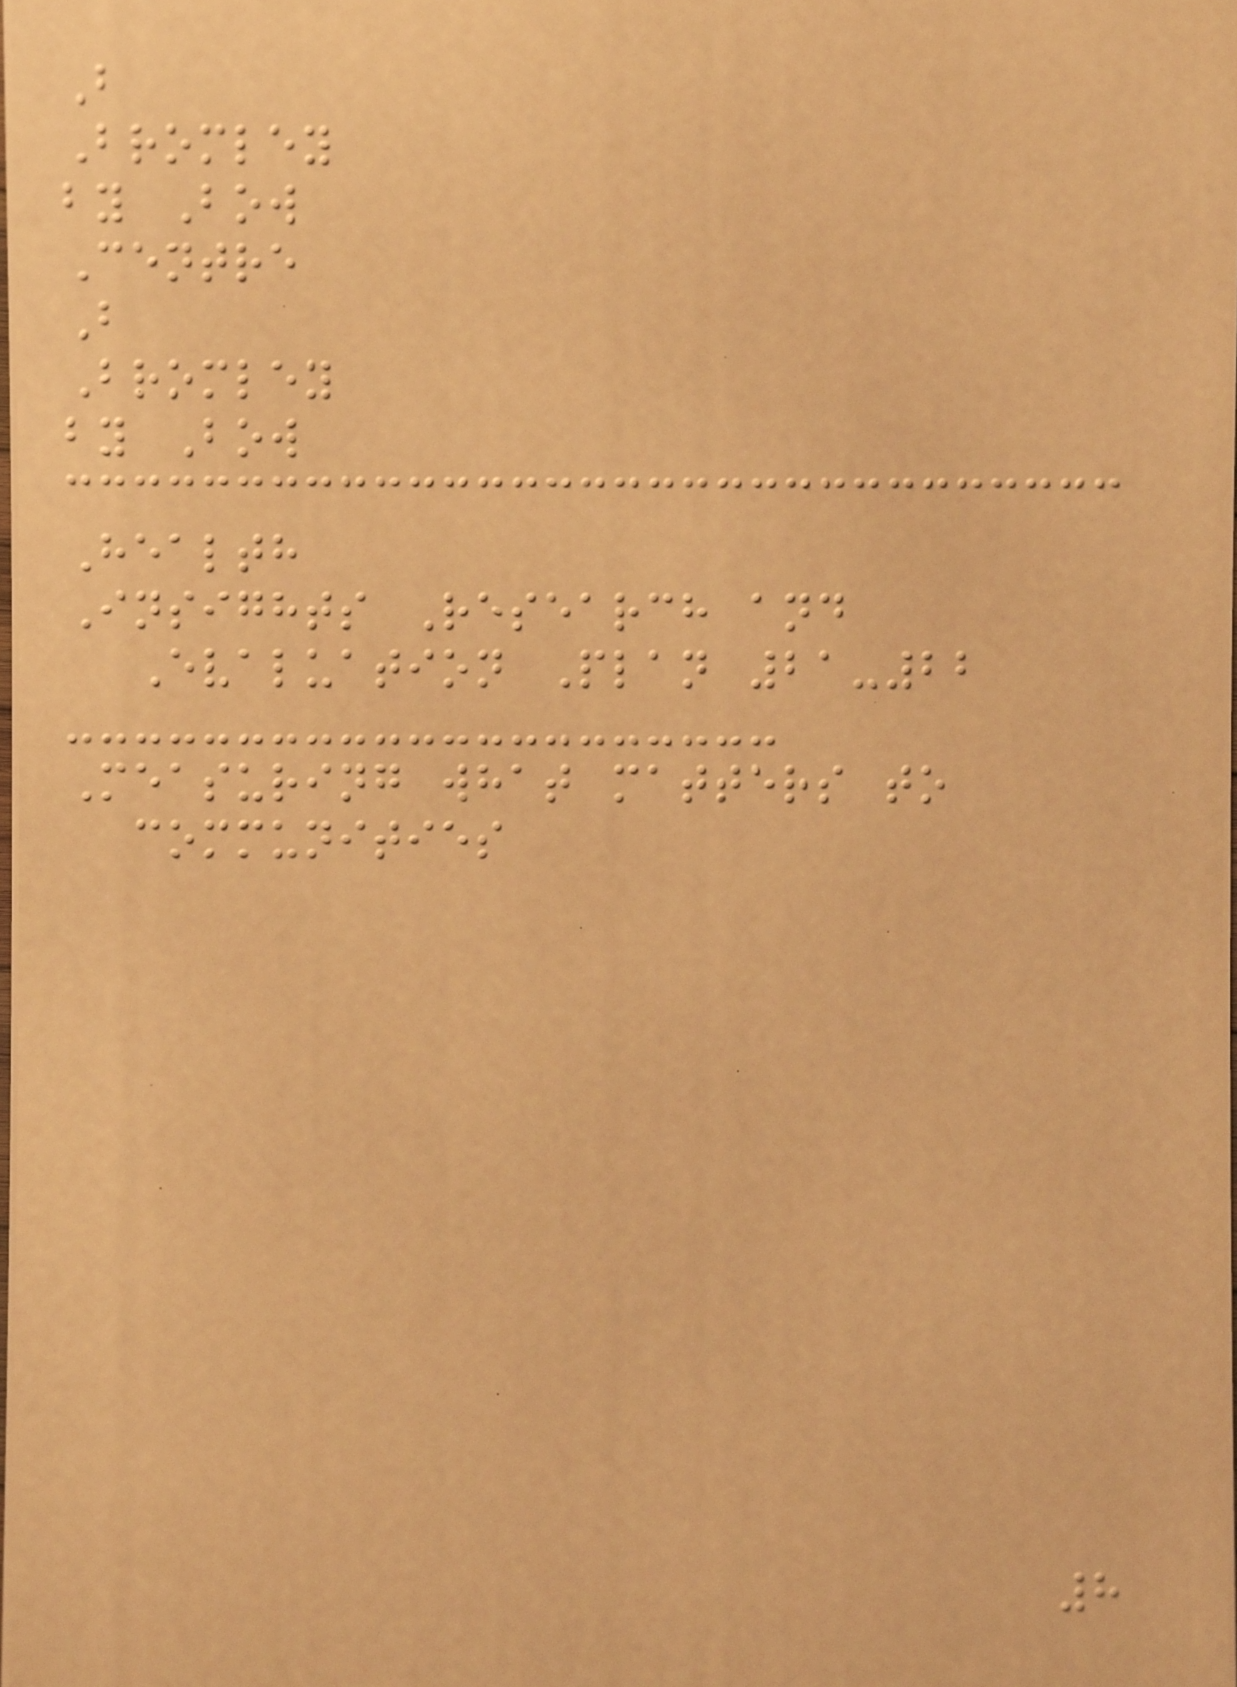B
Bromley
by Bow
Centre
B
Bromley
by Bow
Health
Insights Research and
Evaluation Plan 21-22
Measuring what matters to
communities
8
